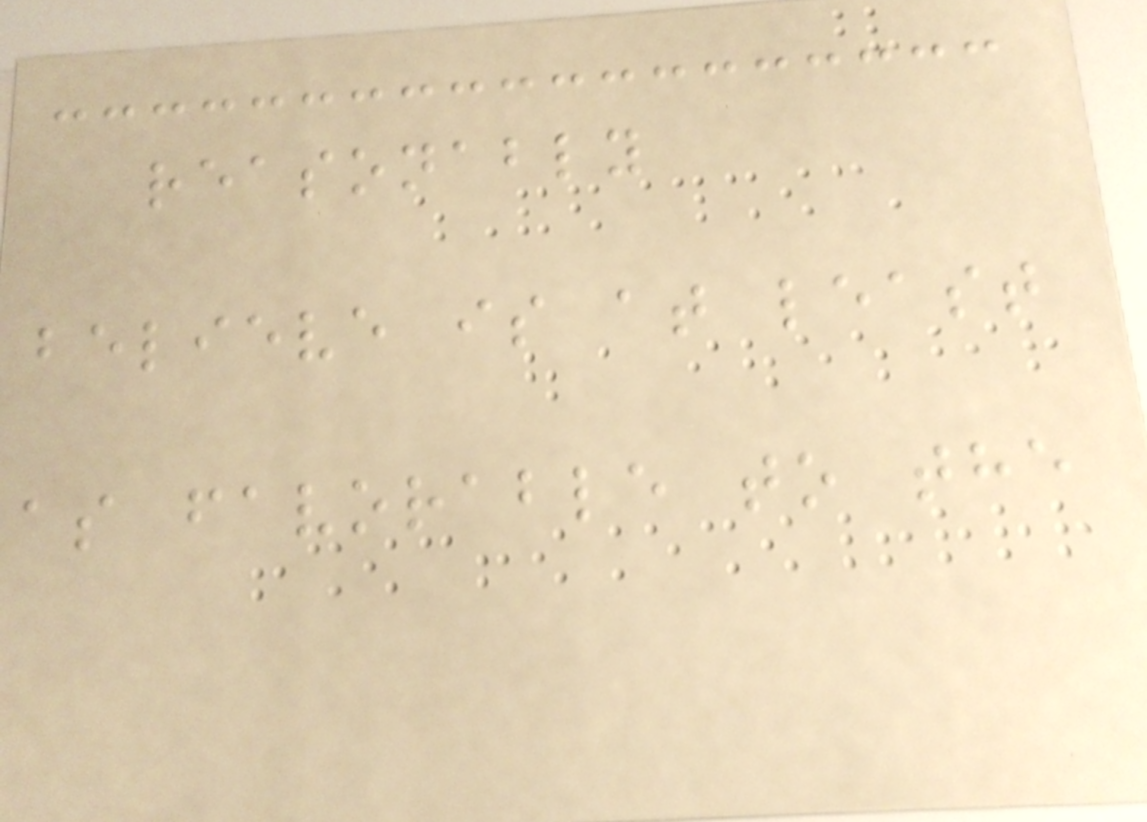reasonably
believe is at least
as favorable to the
